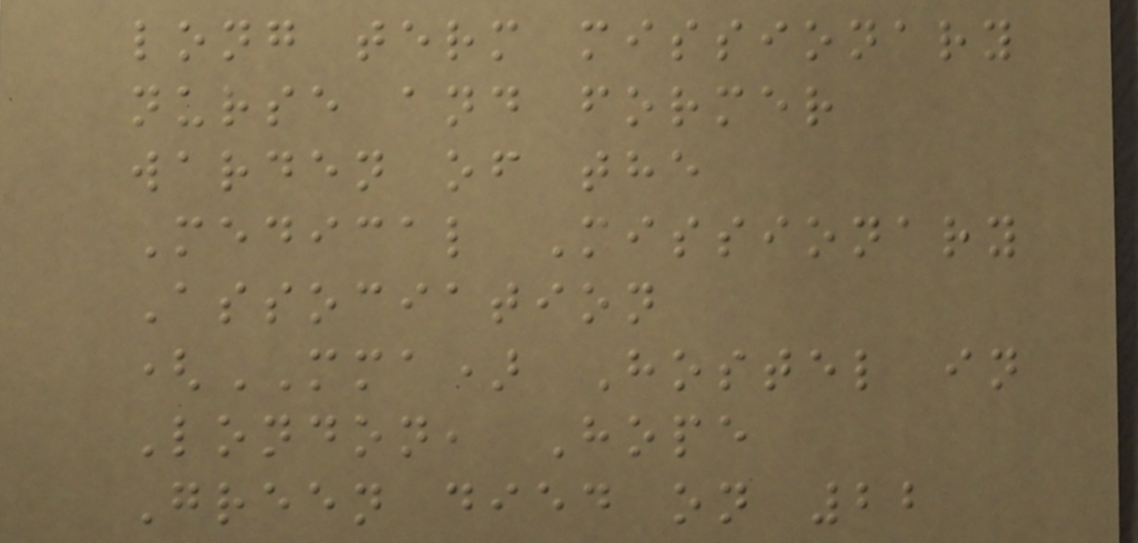long term missionary
nurse and former
warden of the
Medical Missionary
Association
(MMA) Hostel in
London, Hope
Green died on 22
